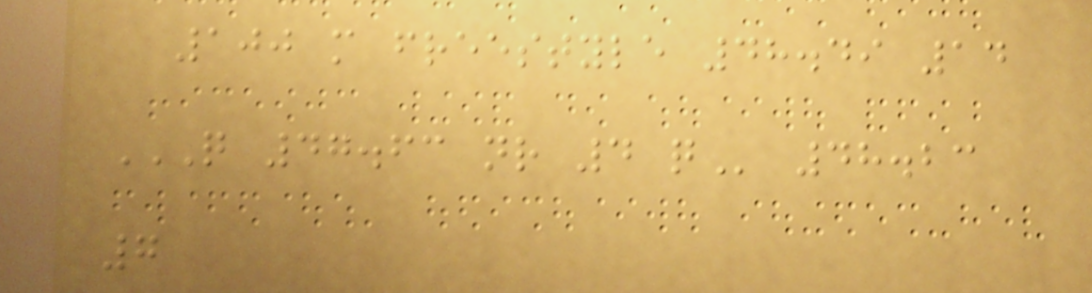100 m freestyle 48.49 14
Q 47.63 NR 4 Q 48.23
7
